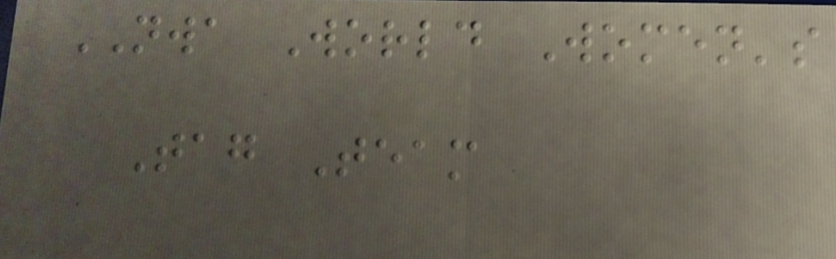NWA World Women's
Tag Team
